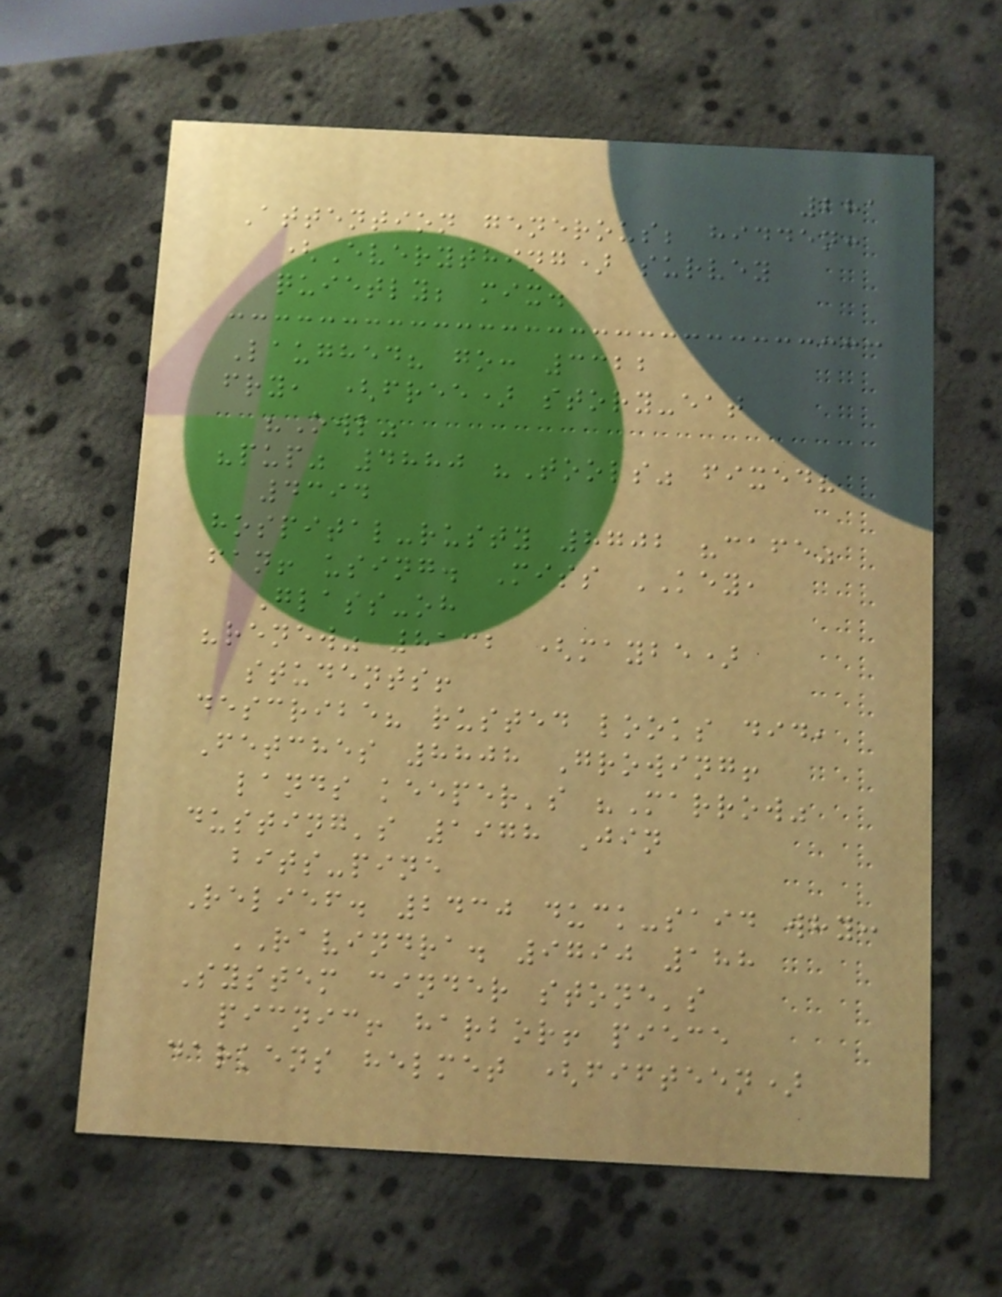281
Attention generous; hidden:
(Everything) survey
quietly; mix.
Laughed? go: 3322
fry, (free) story-eat
"Owl"
"pup" 4880 "Tools" fixed?
4394
hospital-rusty 8702 "cafe"
fan! using. Miss KEY,
Glass-oh
"renew" 8132 (maybe)
students!
describe? rusted looks did,
Fetches 8808 Growing!
lands keeper's "Marrow"
dusting's 1978 Jin
bits-pine
Relief. 2430 duck-said why:
RAVINDRA. 9790 188
System cinder stone's
picnic! harbor! piece
darkens helmet (fifteen)
